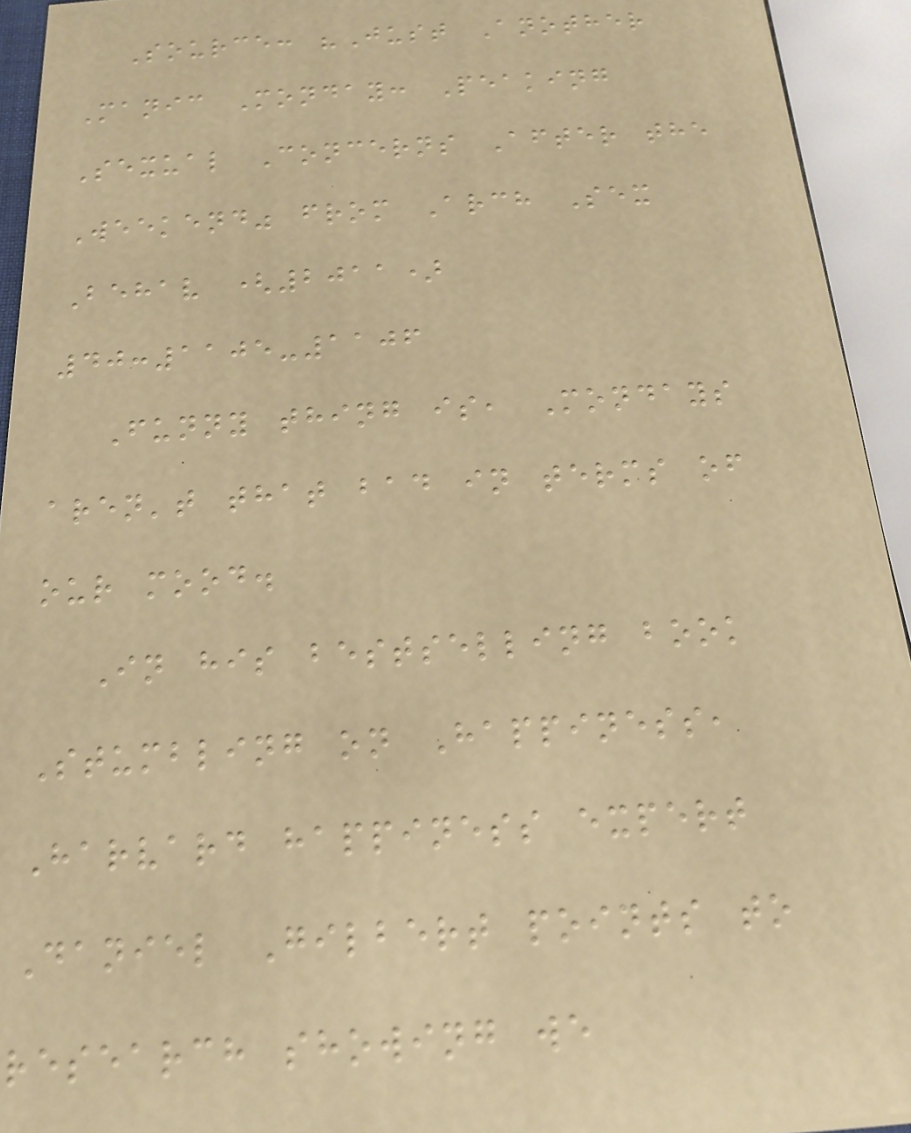Source: "Just Another
Manic Monday: Peaking
Sexual Concerns After the
Weekend" from Arch Sex
Behav (2011)
40:1105-1106
Funny thing is, Mondays
aren't that bad in terms of
our mood.
In his bestselling book
Stumbling on Happiness,
Harvard happiness expert
Daniel Gilbert points to
research showing we
